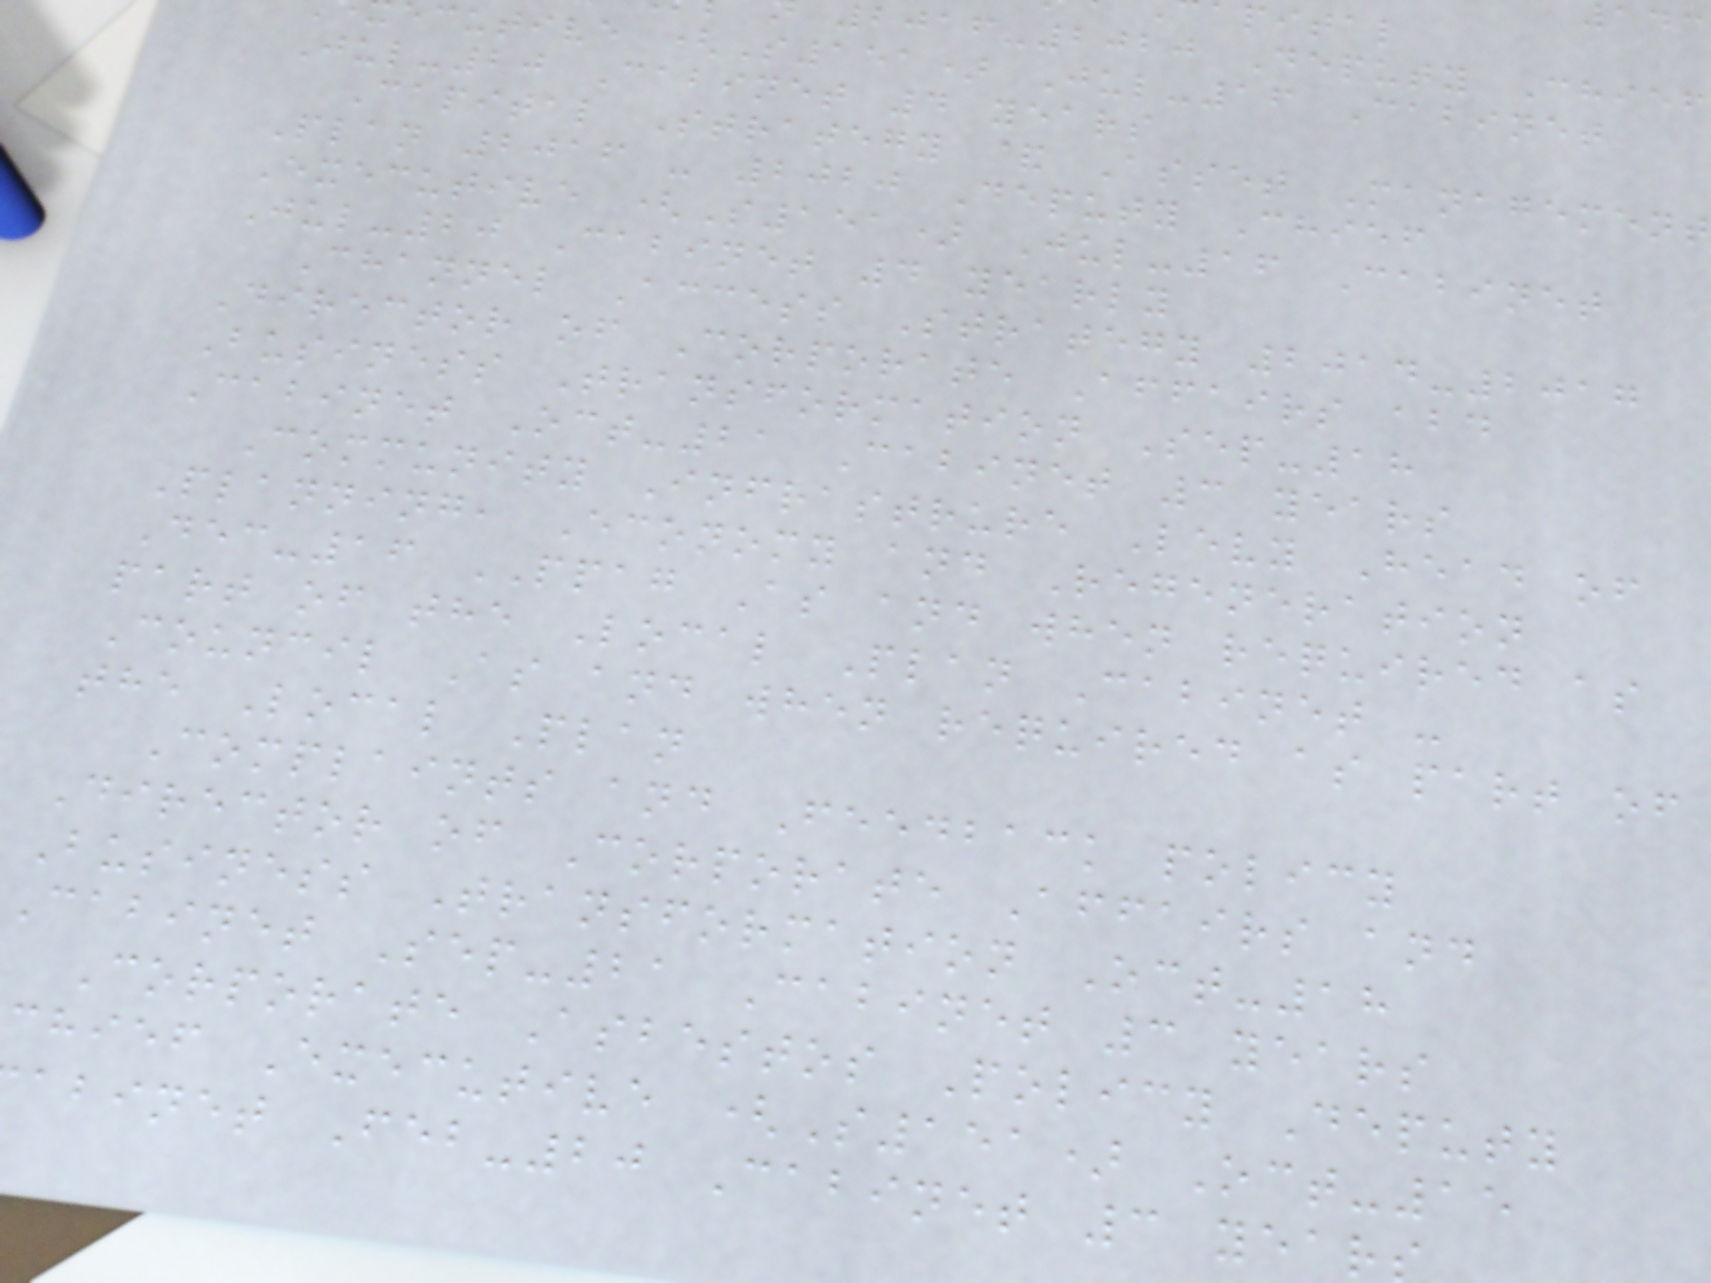143
2016-2020 Deputy Chief
ecutive (S151) Jul-16 Cabinet
Jul-20 Cabinet 4 years
Capital Strategy & Asset Management
Plan 2016 - 2020 Deputy Chief
Executive (S151) Jul-16 Cabinet
Jul-20 Cabinet 4 yearly
Channel Access Strategy 2014-2017
Director of Corporate Affairs abd
Business Transformation Sep-18
Cabinet Oct-21 Cabinet 3 years
Community Infrastrure Levy Head of
Planning, Economy and Regeneration
Dec-16 PPAG As and when required as
part of the Local Plan Cabinet -
Council As and when required as part of
the Local Plan
Complaints and Feedback policy
Director of Corporate Affairs and
Business Transformation Oct-18
Cabinet Sep-21 Cabinet 3 years
Corporate Asbestos Policy Deputy
chief Executive (S151) Oct-15
abinet Feb-20 Cabinet 3 year
